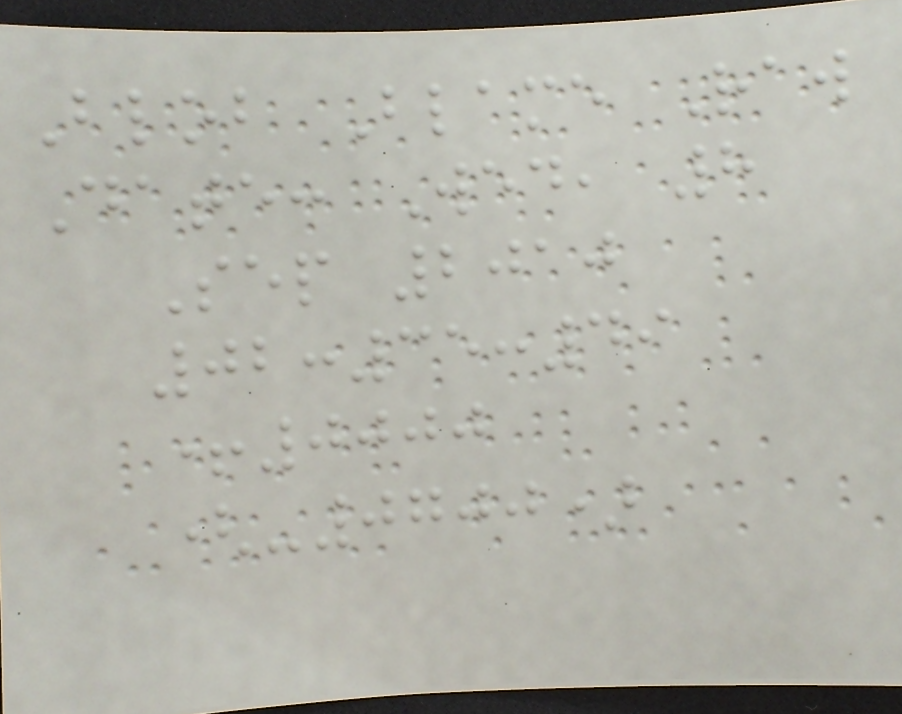Blob Blame Raw
Date: Wed, 8
Sep 2010
02:35:49
+0000
(-0700)
